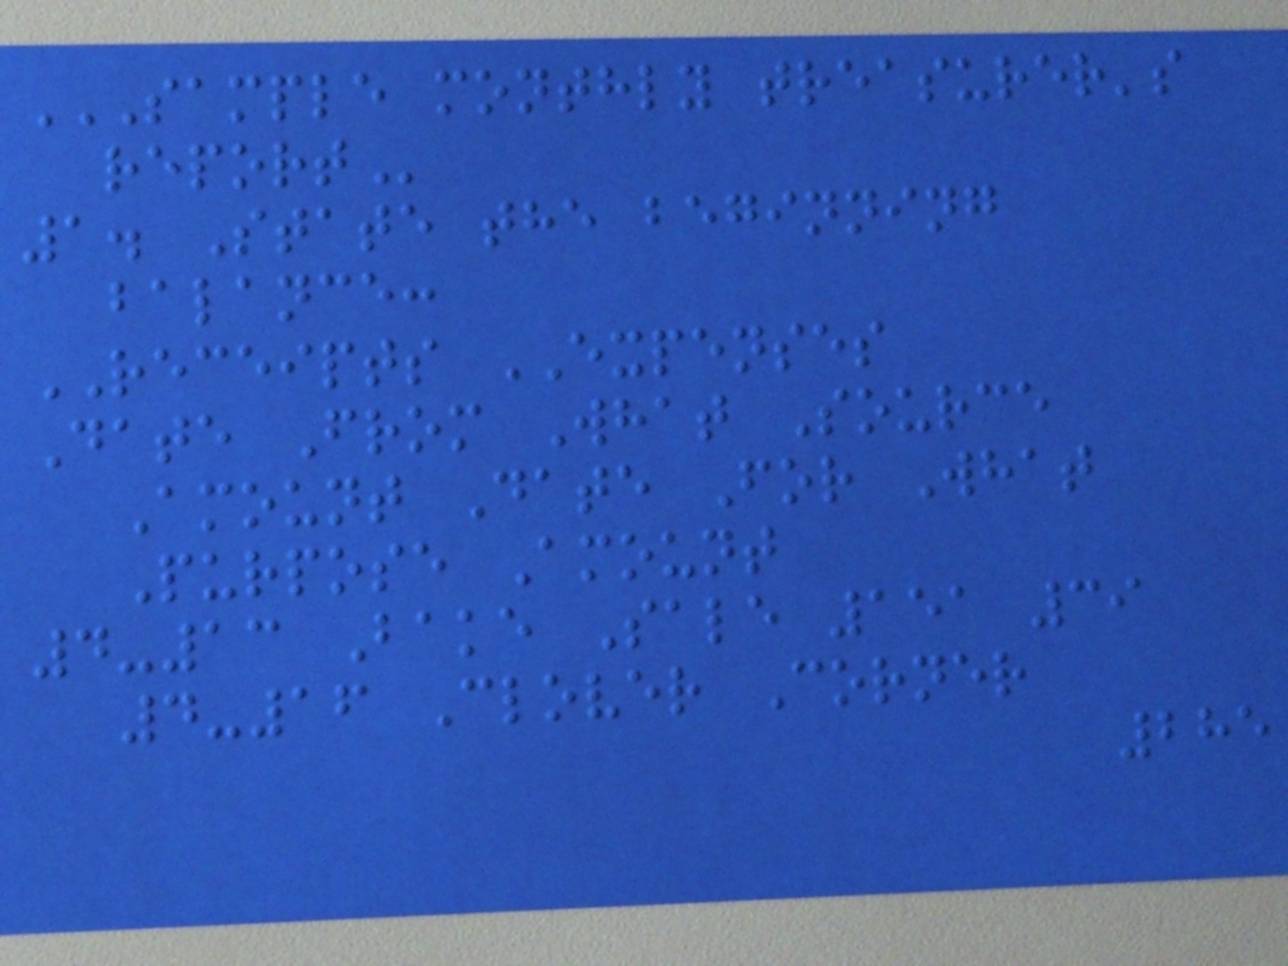SAMPLE MONTHLY TREASURER'S
REPORT
1. State the beginning
balance:
RECEIPTS EXPENSES
Date From What Source
Amount Date For What
Purpose Amount
4-13 Bake Sale 151 39
4-16 Clover Corner
285
